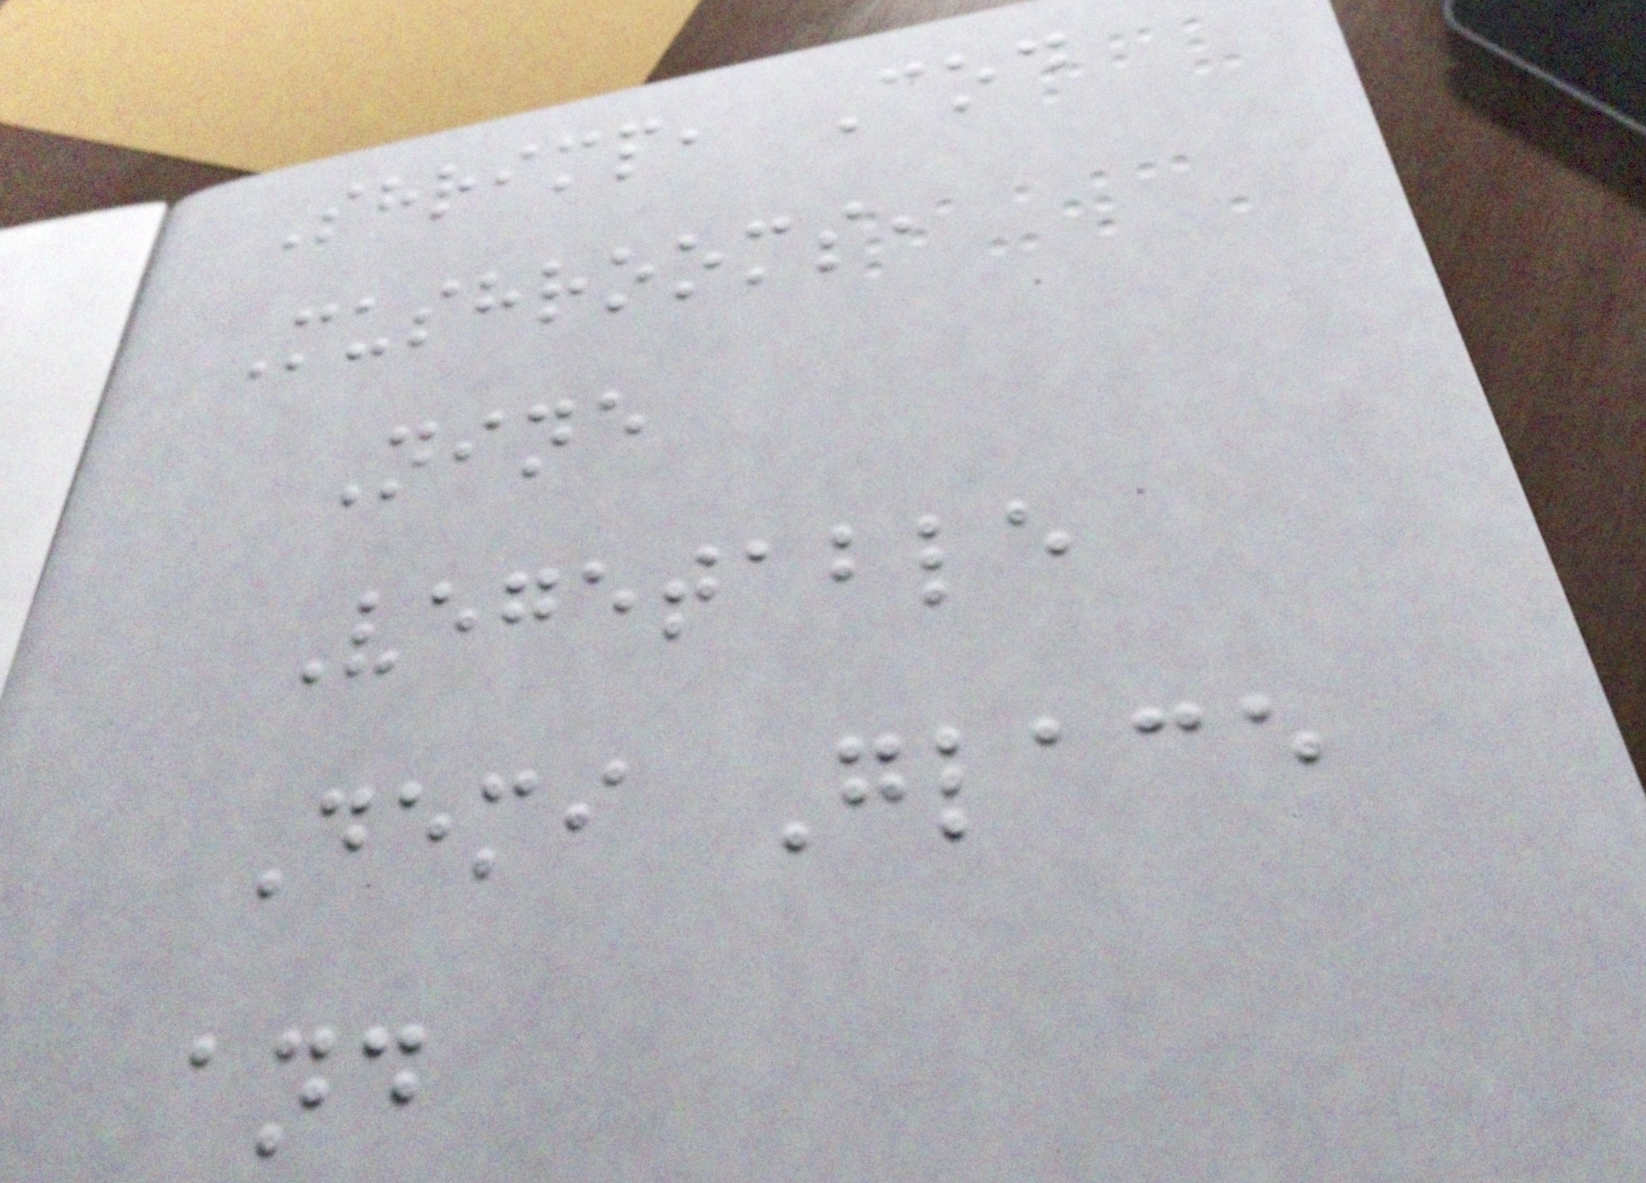Shrimp, Cod
Mushrooms,
Nine
Vegetable
Demi Glace
and
